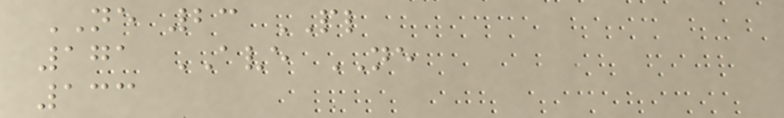NE 23 PL
171 AVE NE
133
